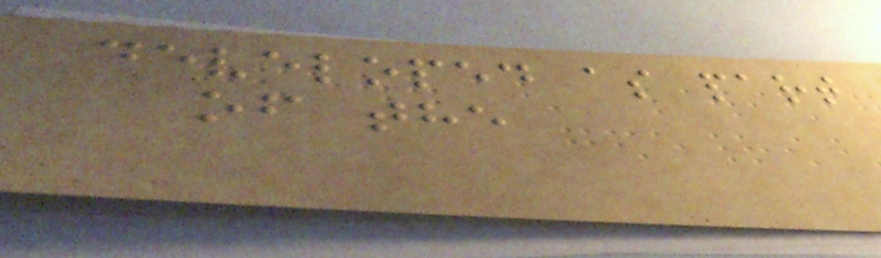developed as part
of the
